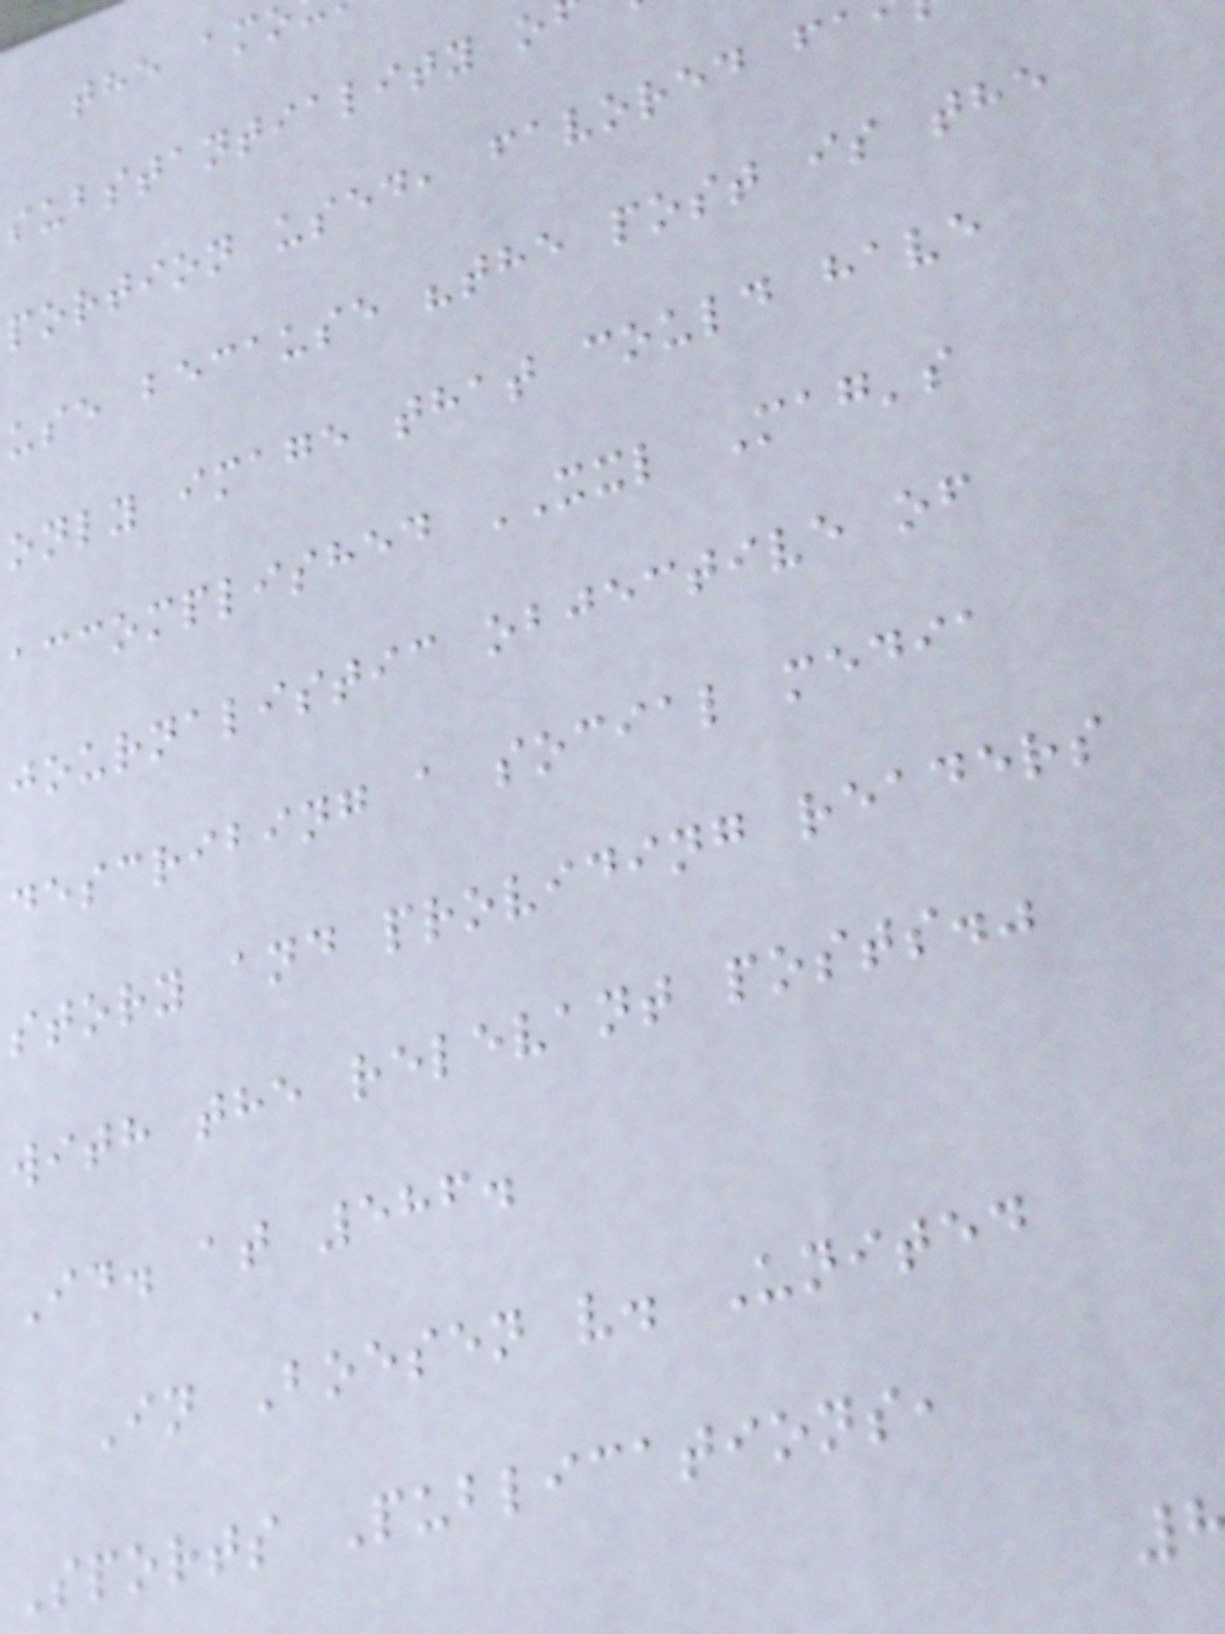the amo
substantiality o
portion used, favored fa
use because "the post is the
only image that could have
accomplished XXL Mag's
journalistic objective of
describing a social media
story and providing readers
with the relevant posts."
Id. at 586.
In Boesen v. United
Sports Publications,
